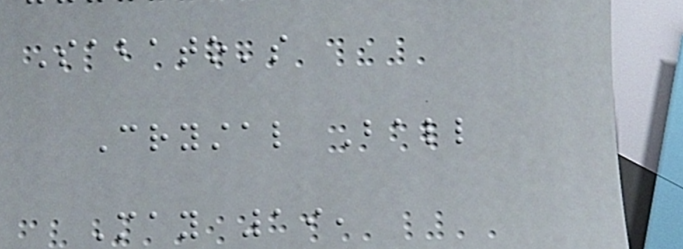Sabato's
Crystal Ball
May 19,
